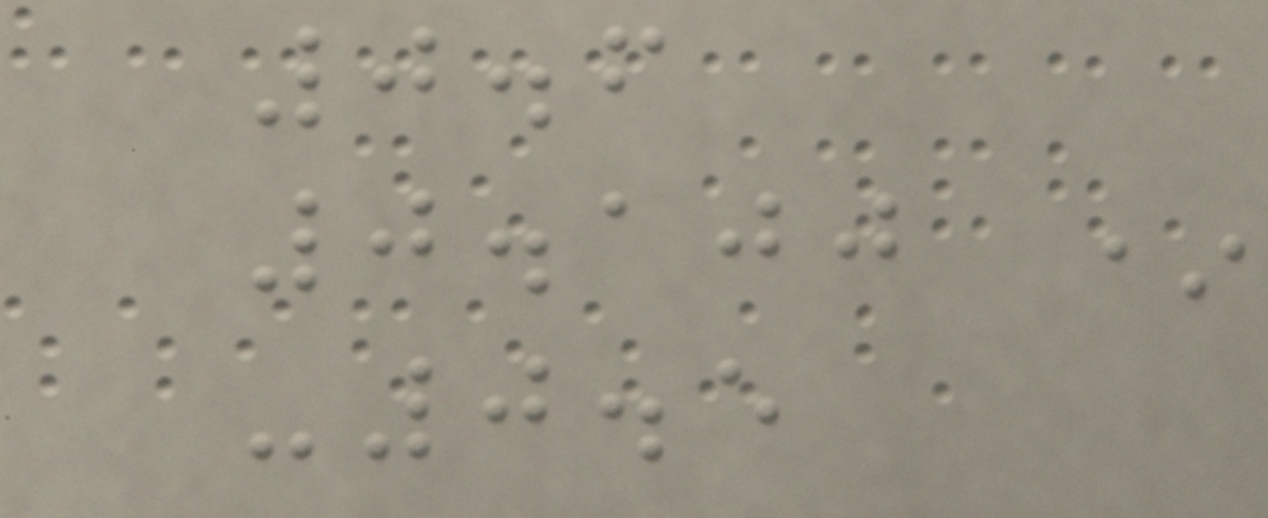0.6
0.100 *
-0.5
